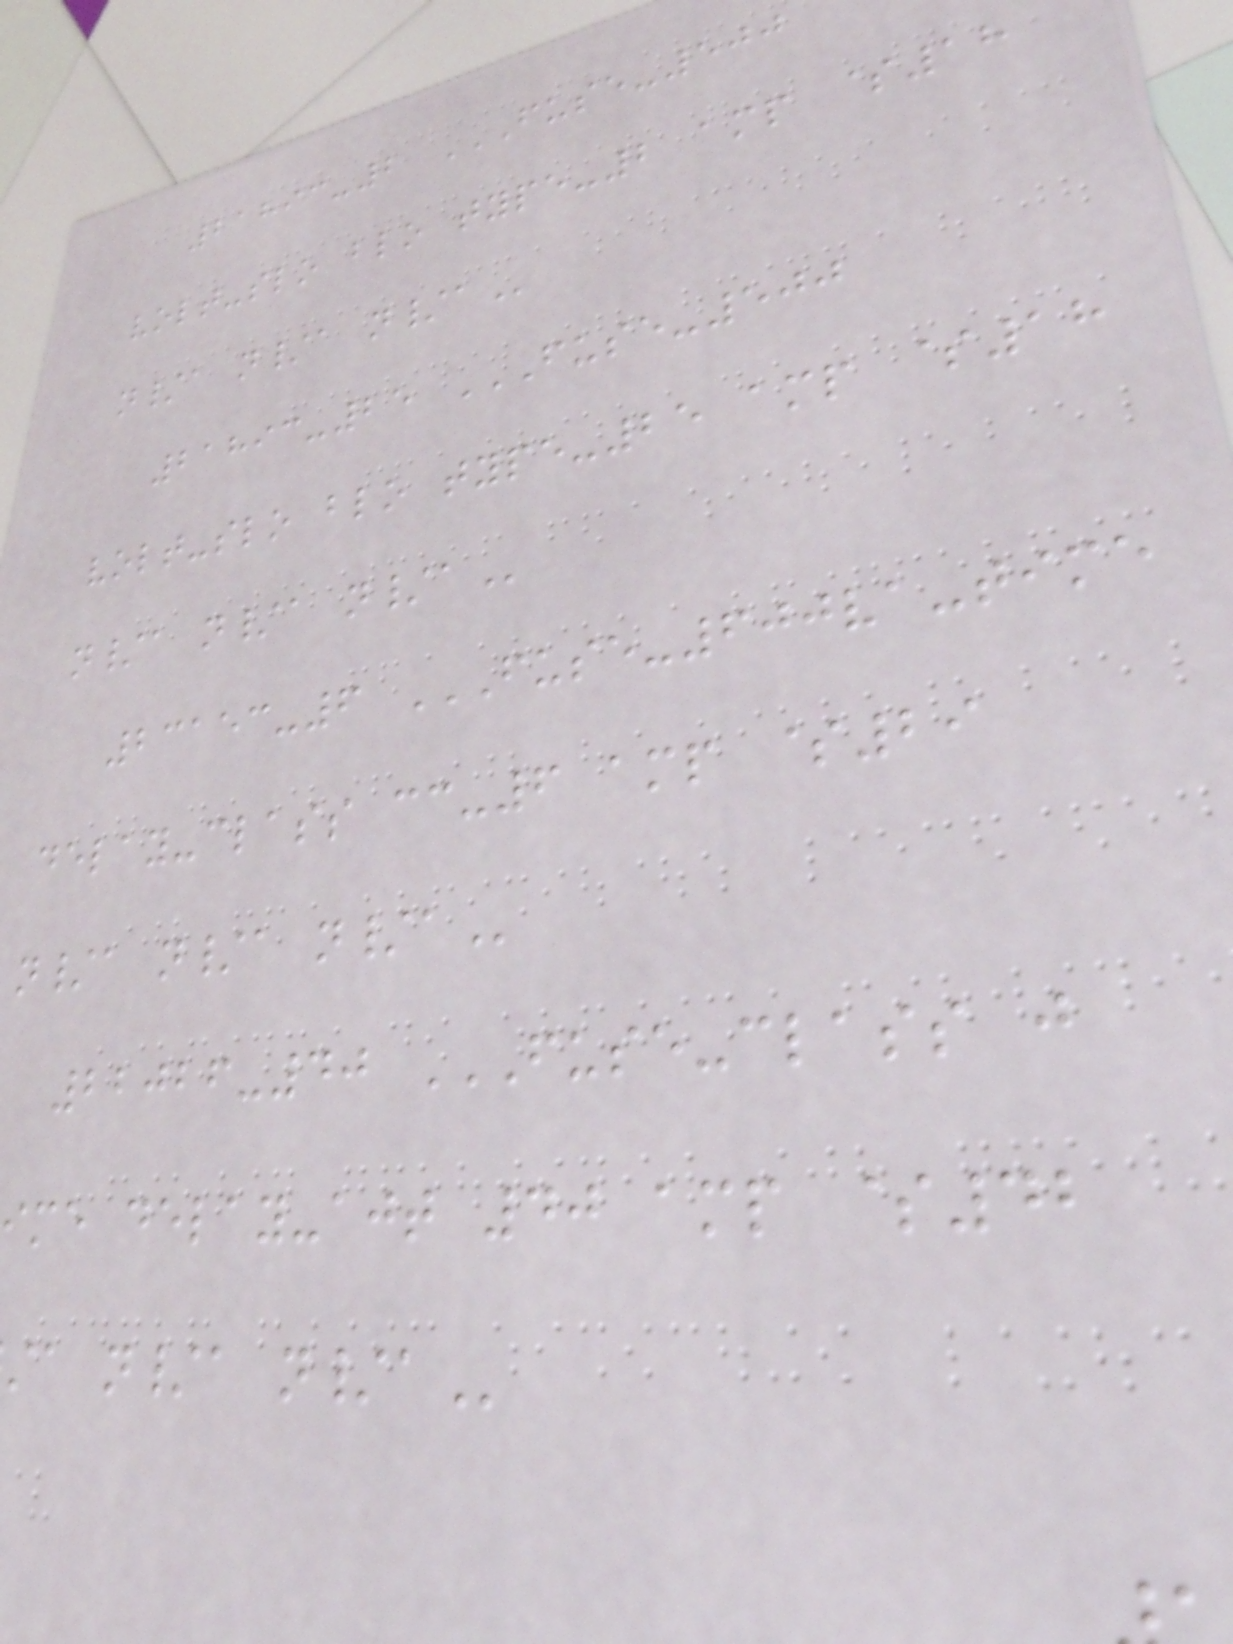21893-2 FUSE-500
volt-slo blo type-2 amp $18
n/a n/a
21893-25 FUSE-500
volt-slo blo type-25 amp $18
n/a n/a
23153-6 FUSE-600VA-TIME
delay-class cc-6 amp $29
n/a n/a
22026-40 FUSE-CLASS J
me delay-ajt 40 amp $42
a n/a
